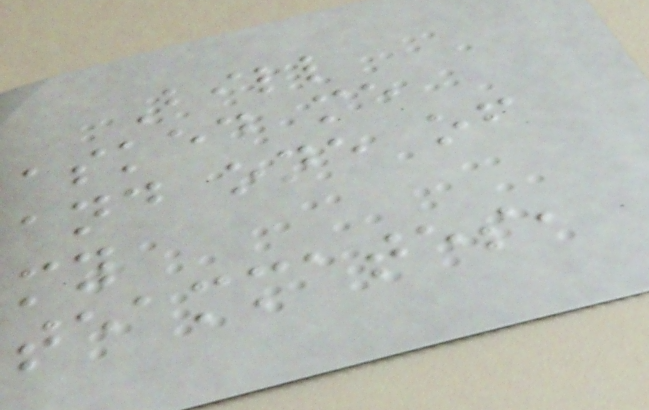Bill
asked me
and one of
my
teammates,
